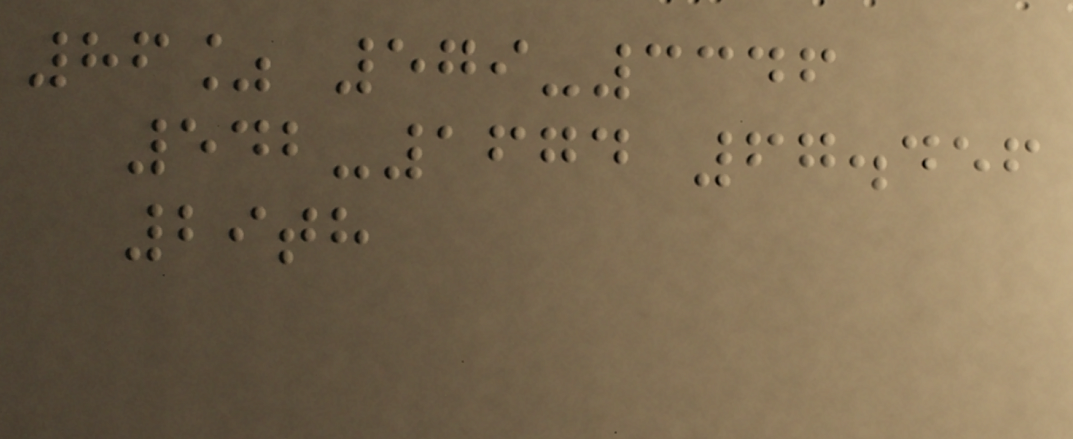86% 579-3346
542-1674 67.456
29th
